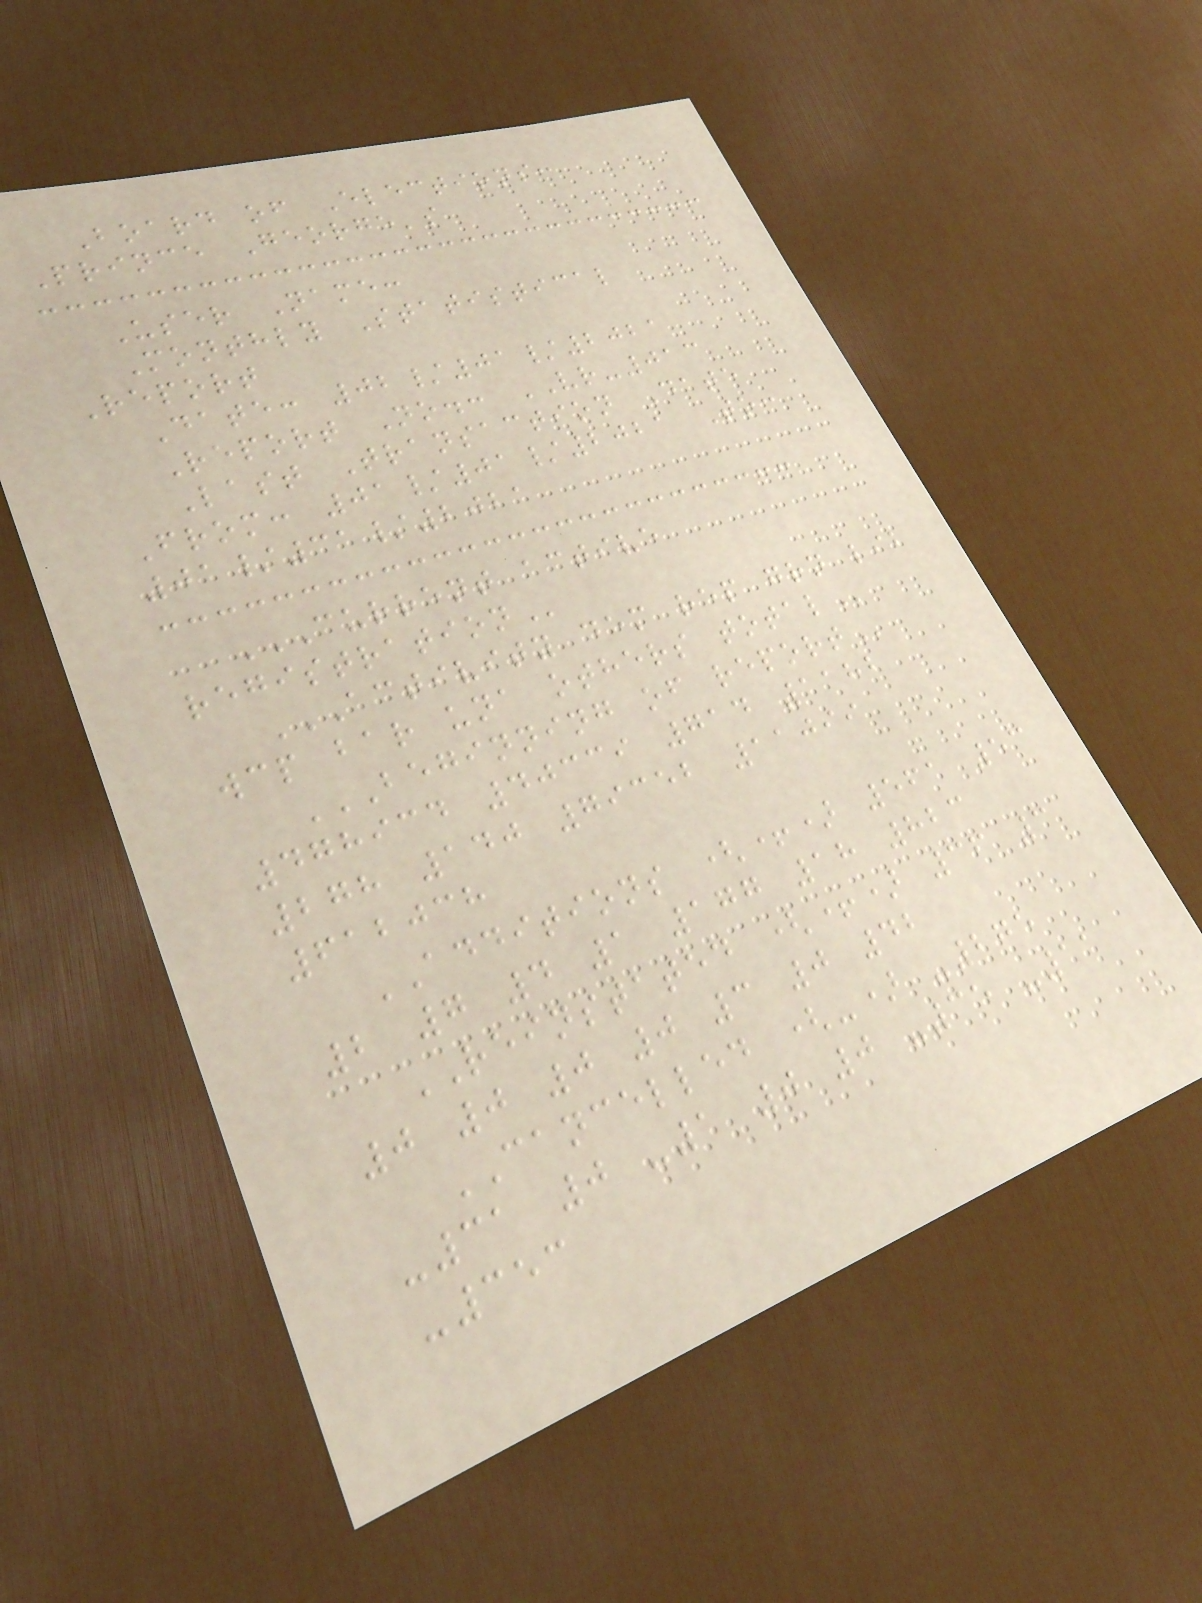Board of Elections:
Prince George's
User Name:
Monthly Statistical
Report
Date: 02/01/2021
Report No.: VR-013
Last Transaction Date
From: 01/01/2021 To:
01/31/2021
CURRENT ACTIVE
REGISTRATION
ACTIVITY DEM REP GRN LIB
WCP BAR UNA OTHERS TOTAL
BEGINNING OF REPORT
478934 40339 714 1182
278 140 79352 11099
612038
ADDITIONS (+) 561 53
2 7 4 1 177 18 823
REINSTATED (+) 36 3
0 0 0 0 3 0 42
CANCELLED (-) -275
-31 0 -1 0 0 -35 -11
-353
